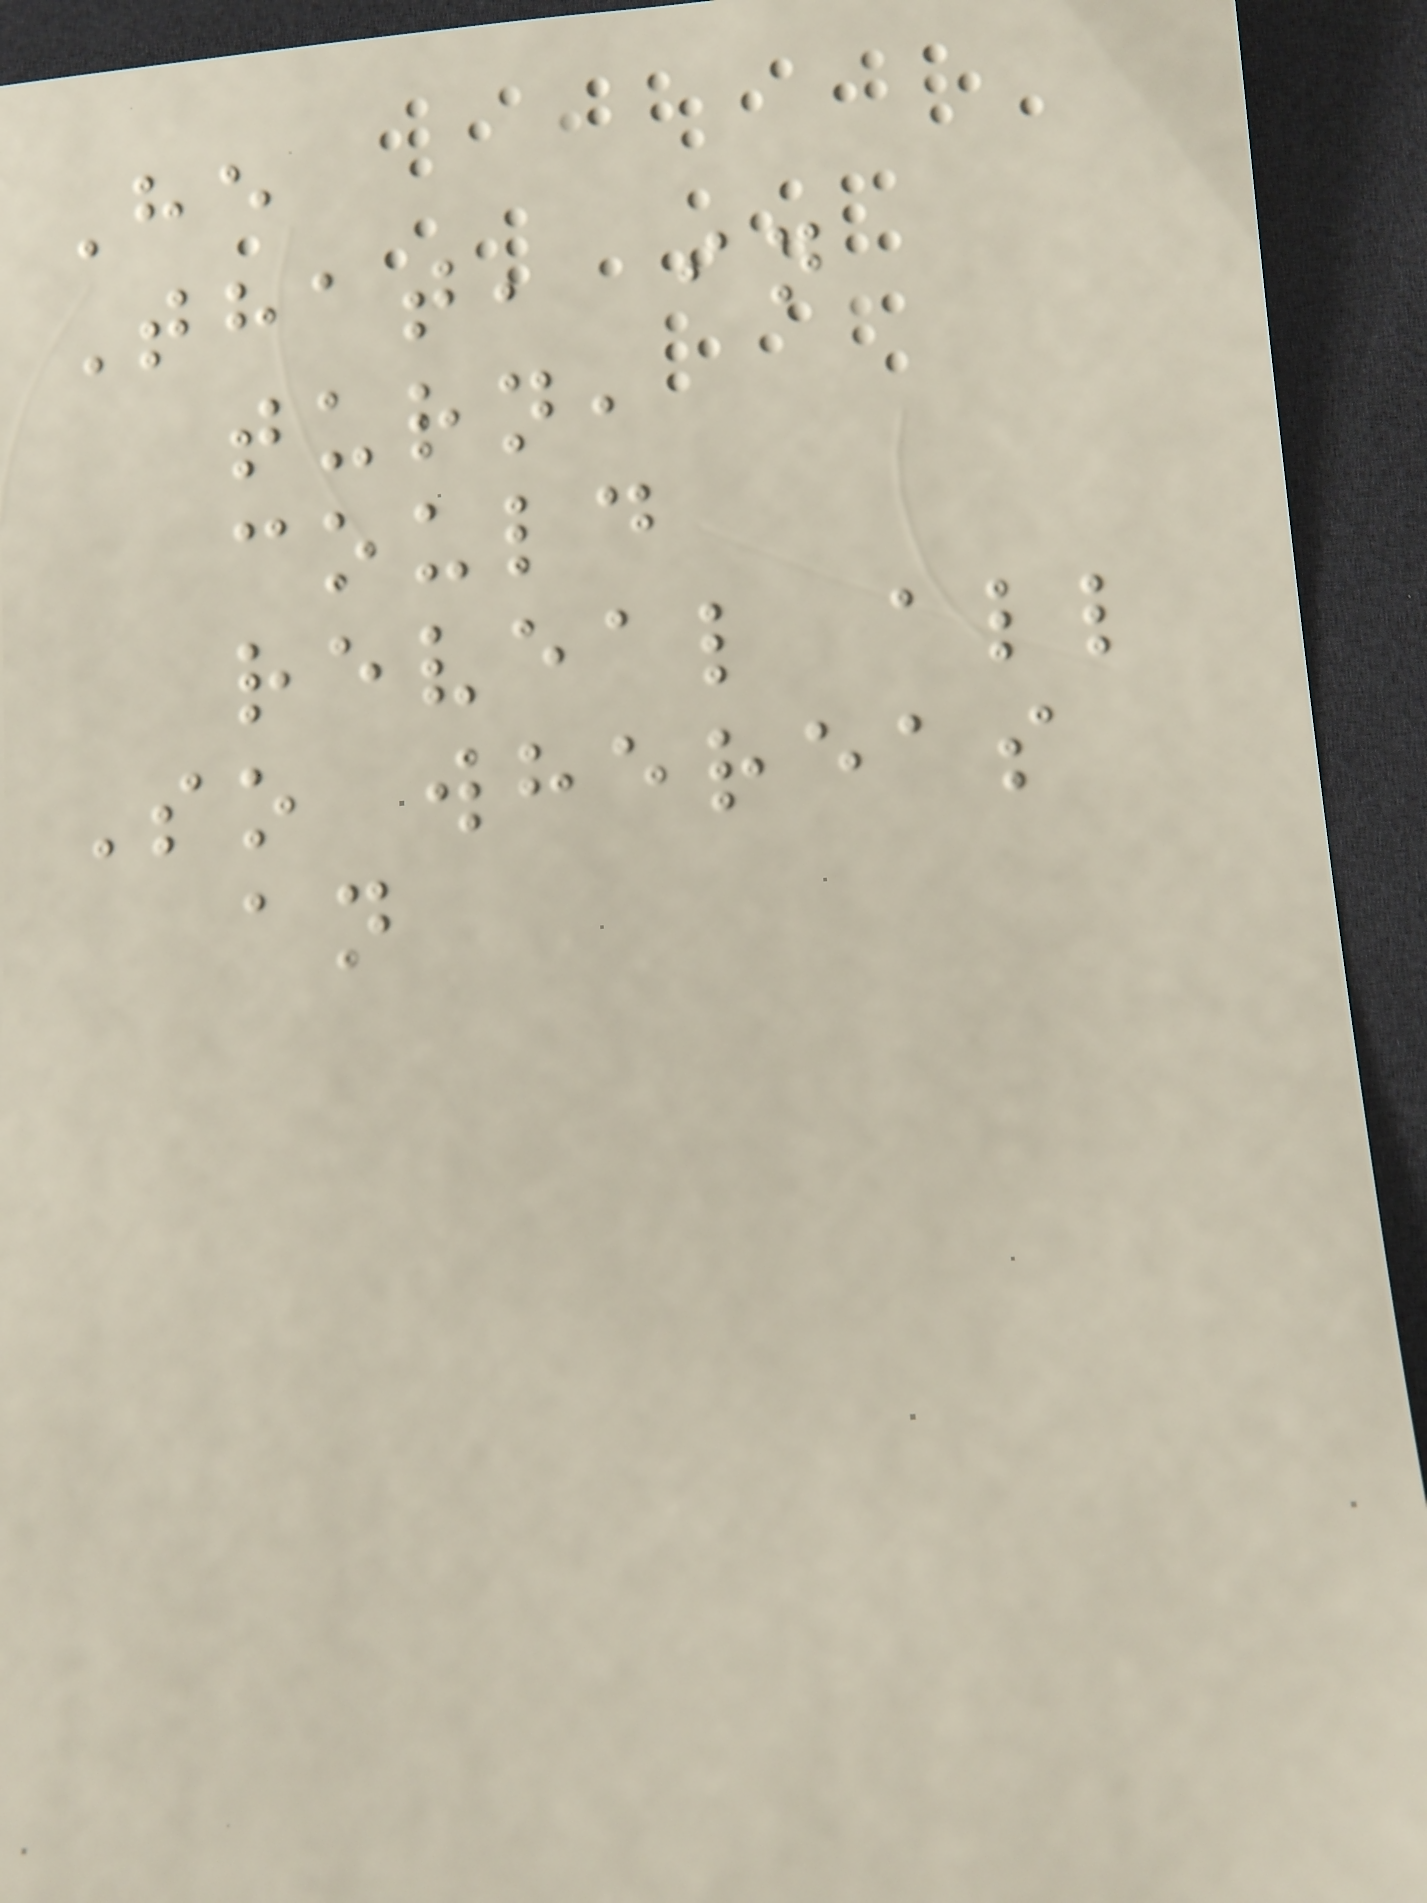He
That, in
turn,
could
reveal all
So whereas
an
